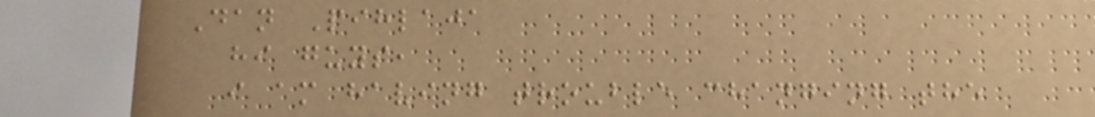Dan Pihlaja
hi guys,
i am having trouble changing the
